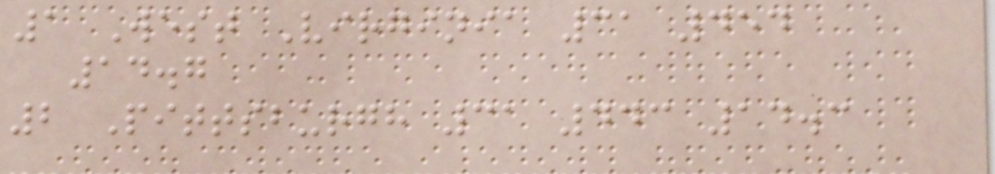1 West Virginia 31 454
14.7
2 Pittsburgh 31 443 14.3
